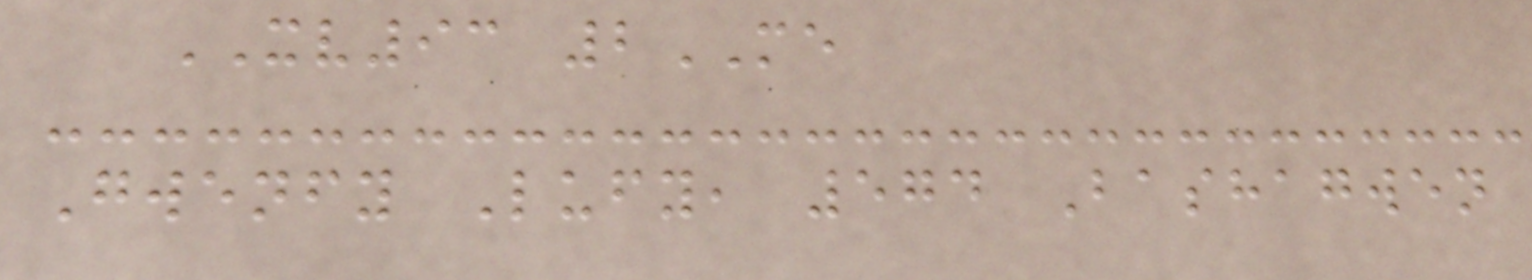XV93 2ME
Gwenfy Lufy, 574 Bashagwen
